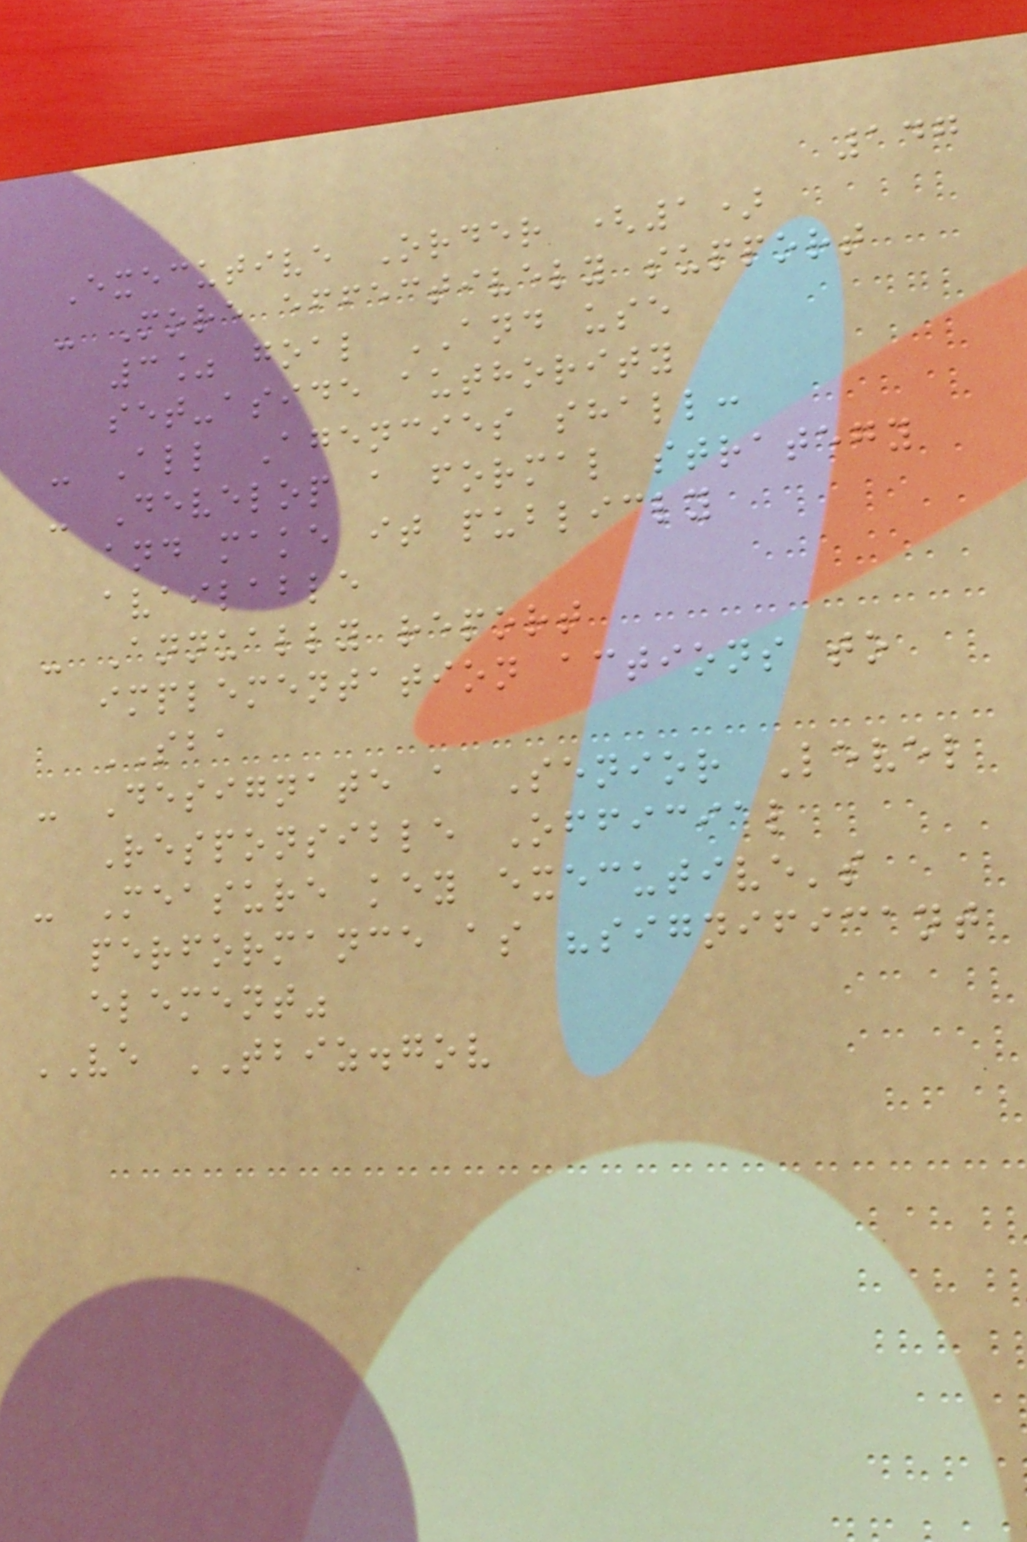147
Executive Order (1)
- More effectively support
3% goal AND use
set-aside authority
- All Agencies shall:
- Develop a formal strategy
and make it publicly
available
- Annually report
implementation actions to
SBA
- Designate a Senior Level
Responsible Official
- Measure key executive's
performance as "significant
element"
VE TBIZ.gov
